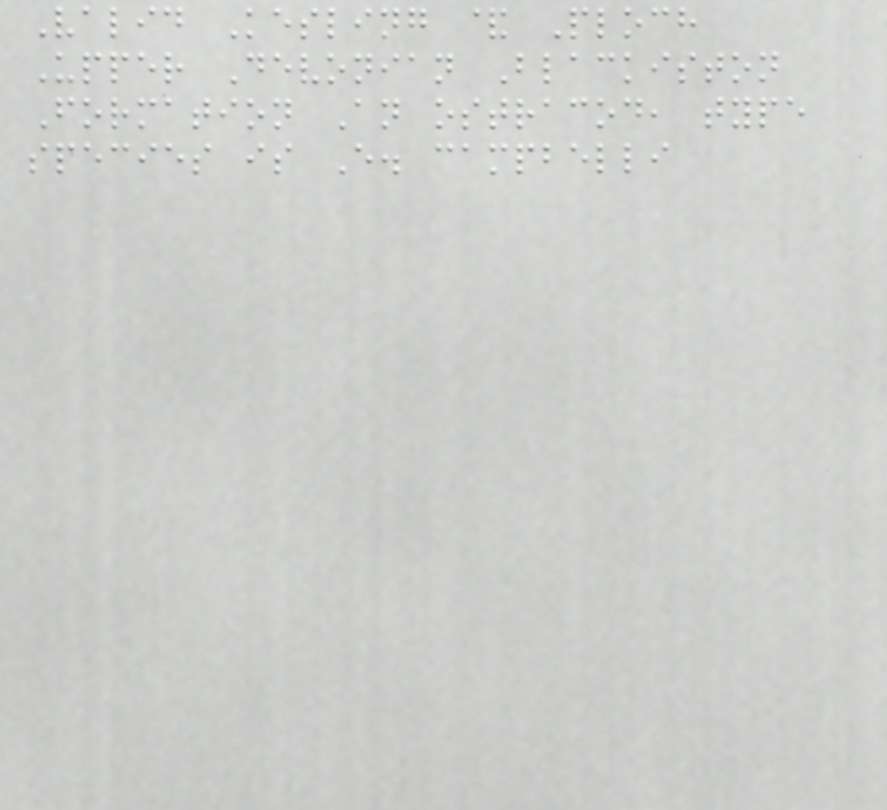Valid Kesling & Ploch
Upper Devonian Blackiston
Formation An ostracod, type
species is E. campbelli
